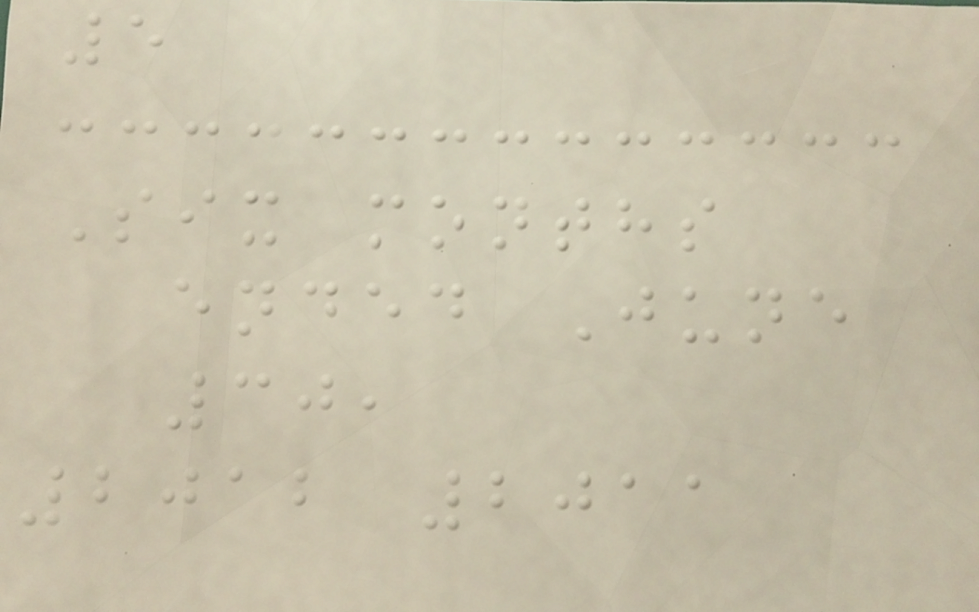5
Six months
ended June
30,
2012 2011
